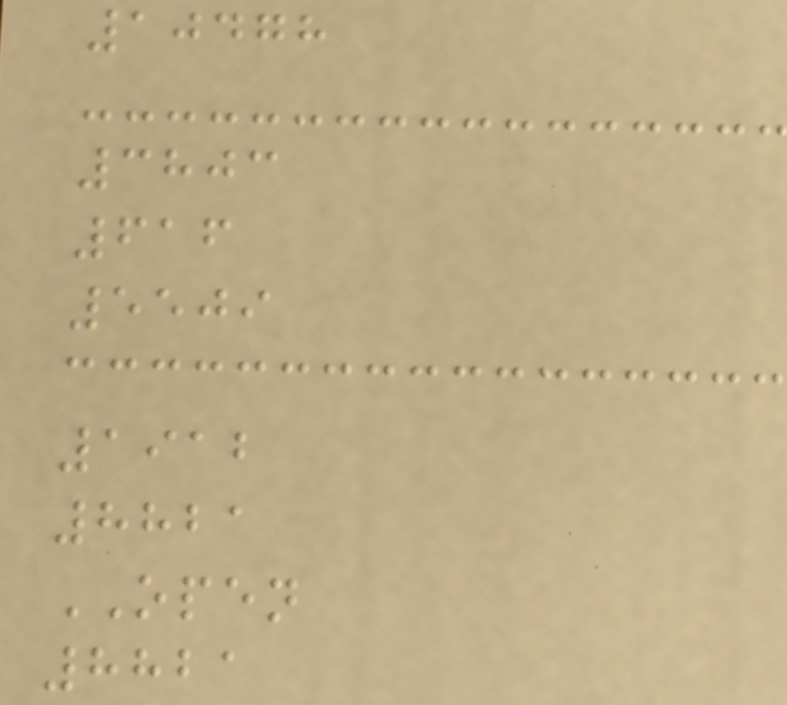10478
3803
616
5509
1912
8821
OPEN
8821
